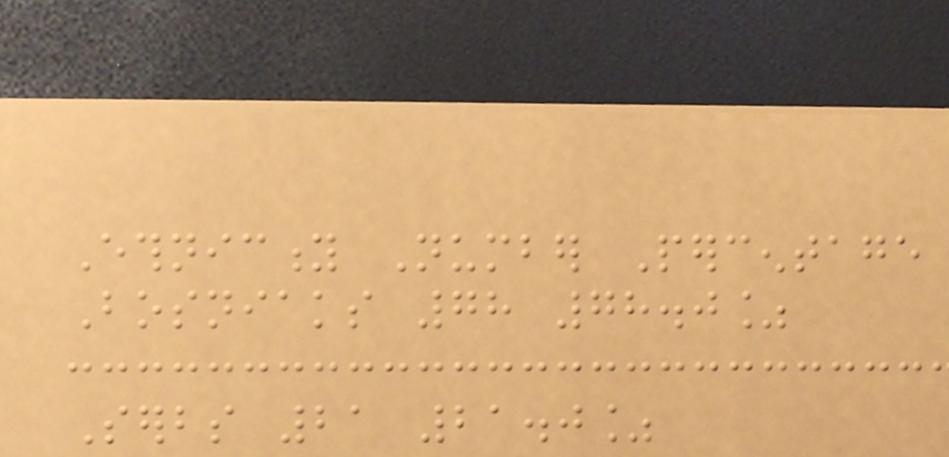Ethnicity Number Percentage
Bosniaks 78 78.0%
Serbs 21 21.0%
